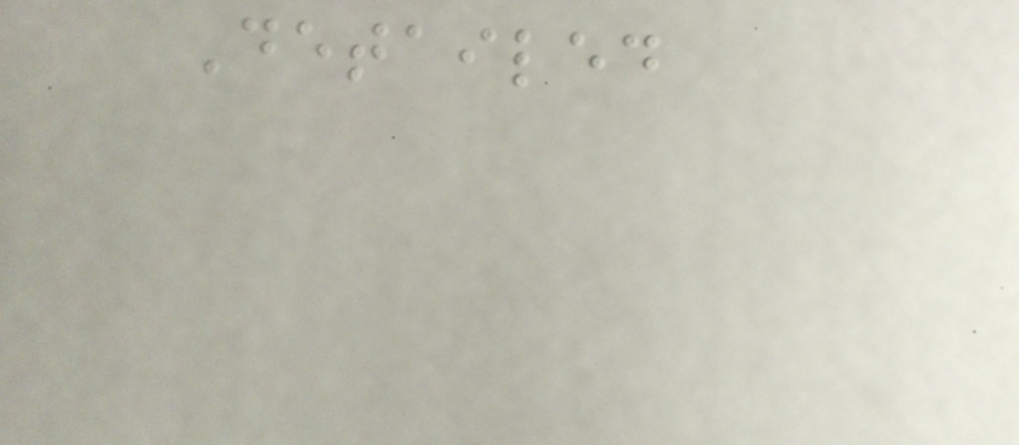Detailed
